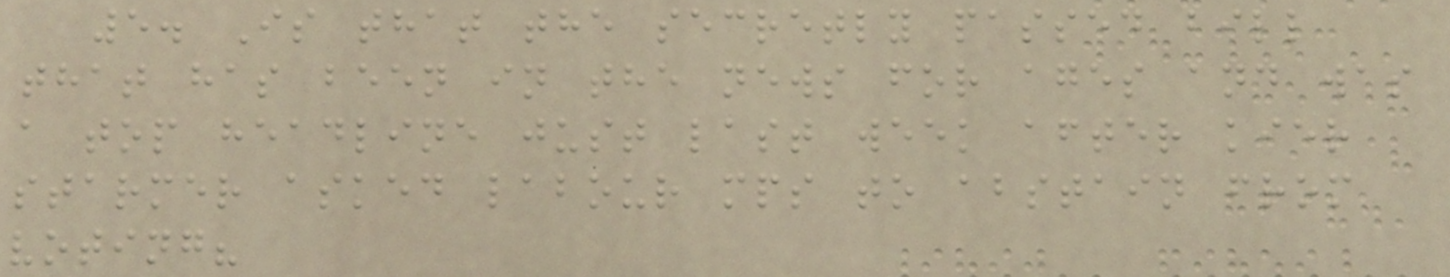5. Is that the secretly passed bill
that has been in the news for ages and was
a top headline just last week after kier
starmer asked labour mps to abstain from
voting?
